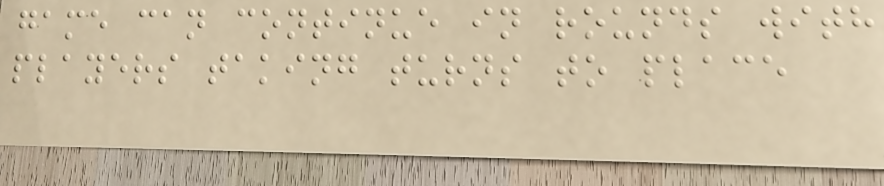game can continue in rounds with
players taking turns to place
